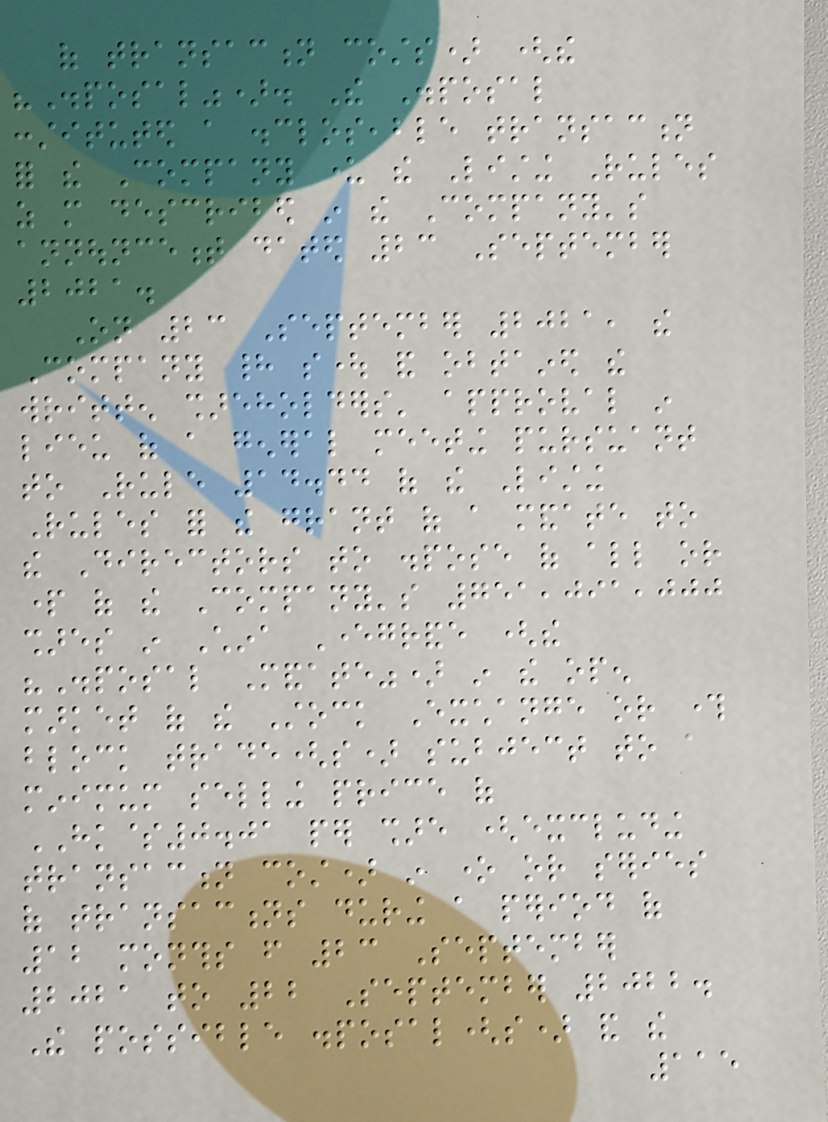of transaction costs) (the
"Disposal"). The Disposal
constituted a discloseable transaction
for the Company under the Listing Rules
as more described in the Company's
announcement dated 23 September
2021.
On 23 September 2021, the
Company had sought and obtained the
written shareholders' approval in
lieu of a general meeting pursuant
to Rule 14.44 of the Listing
Rules for the grant of a mandate to
the Directors to dispose of all or
part of the Company's 751,091,000
shares in China Evergrande (the
"Disposal Mandate") in the open
market of the Stock Exchange or through
block trade(s) subject to a
minimum selling price of
HK$0.01 per share (excluding
transaction cost) in one or series
of transactions during a period of
12 months from 23 September
2021 to 22 September 2022.
The possible disposal(s) and the
115
